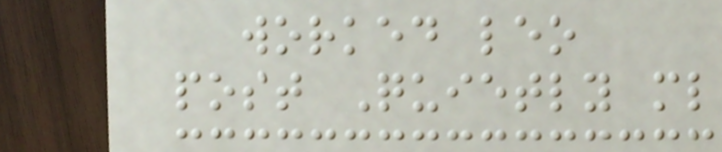worked leo
post Quietly ml
